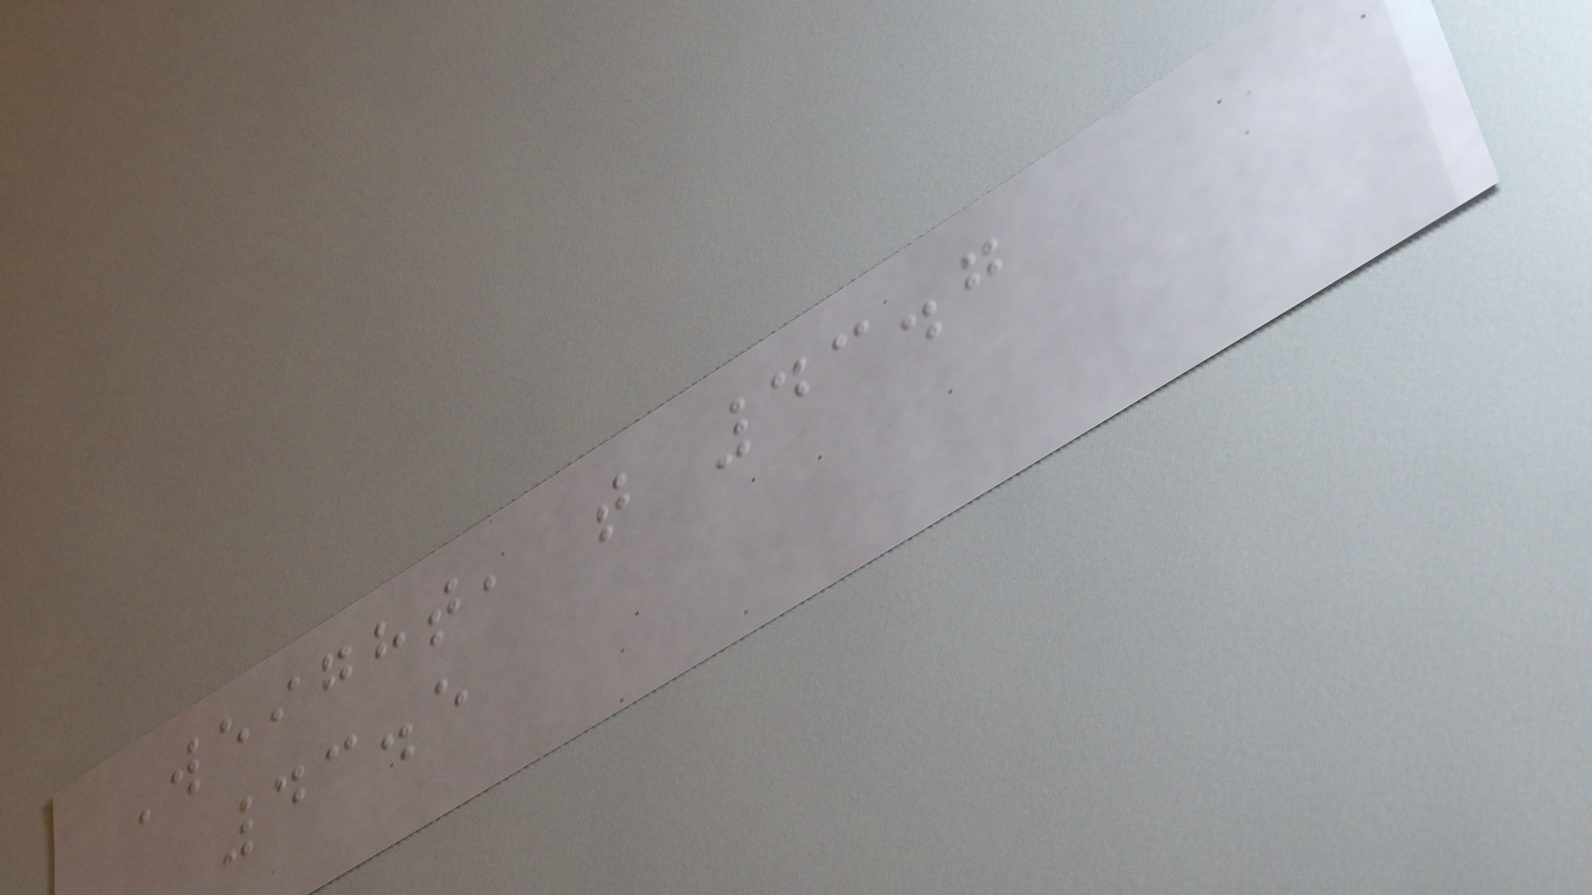Weight, t 43.7
43.5
